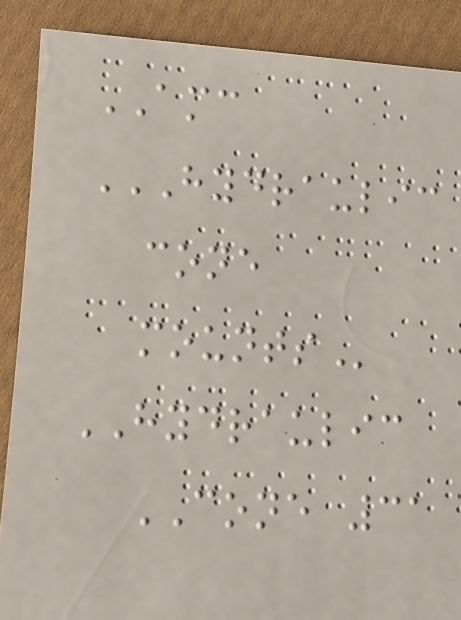AMC
HYDRAULIC
CONE
MOUNTS
HYDRAULIC
CONE 31
